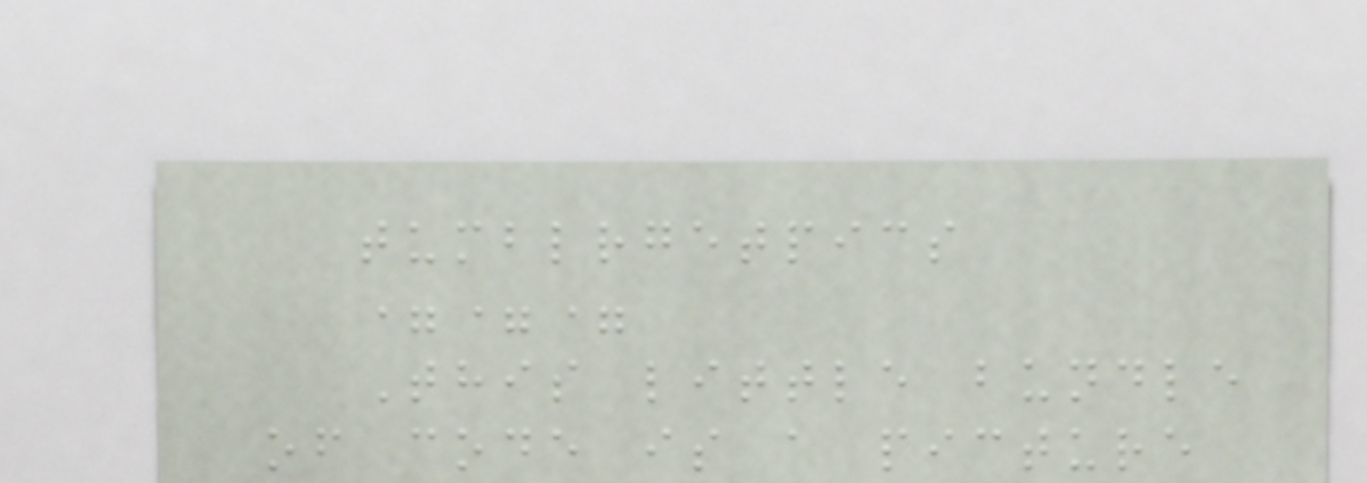tumblrgetpics
===
This little bundle
of code is a picture
